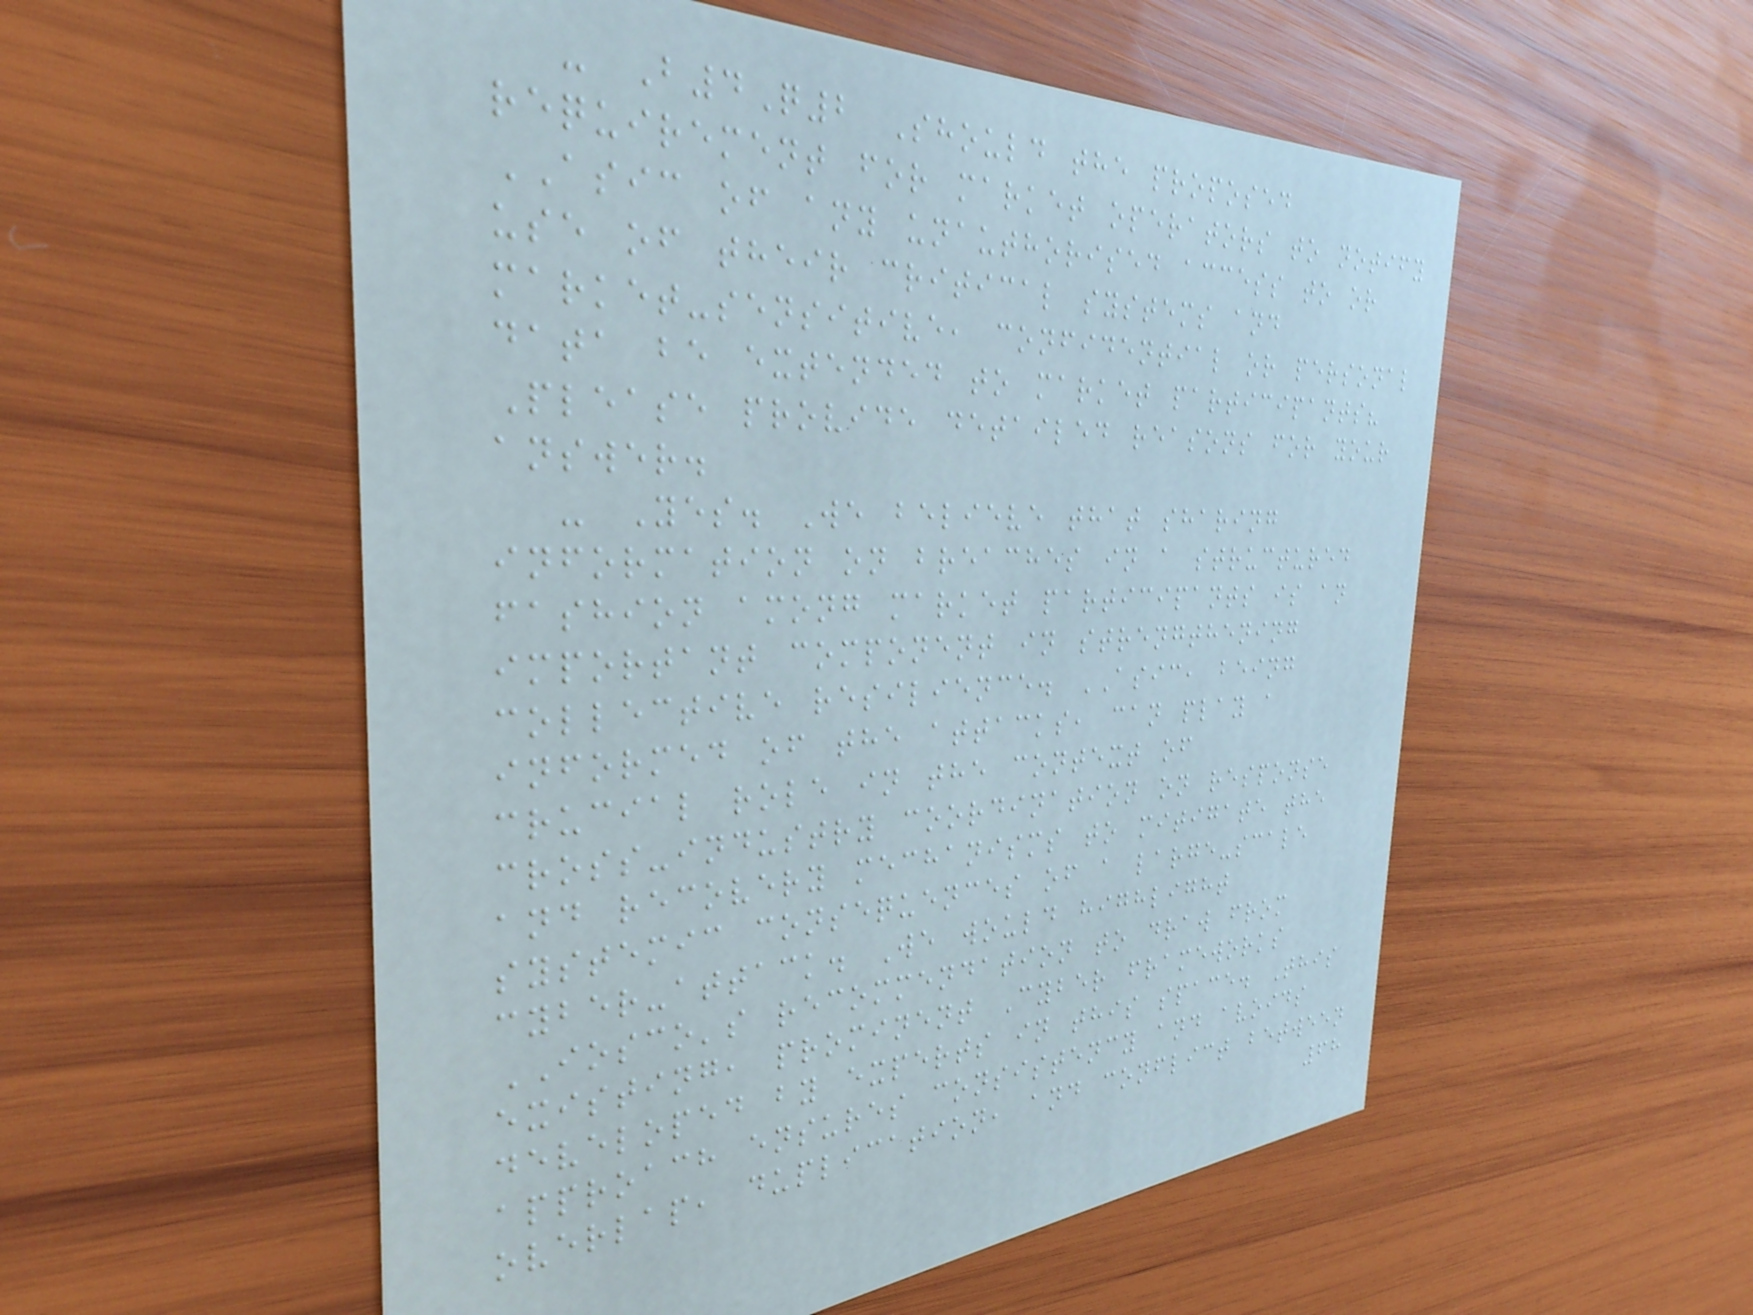- B4Q2 Should the proposed
requirement for market operators to notify
ASIC of any unauthorised access to or
use of their critical systems and
market-sensitive, confidential or personal
data be extended to market participants?
Please provide detailed reasons for your
answer.
- Yes. We believe that sharing
information on breaches in a structured
fashion among market participants is an
important component in strengthening
collective resilience. ASIC, being
informed of the attacks, can play a
crucial role in the context of
cross-industry coordination on response
and recovery mechanisms to mitigate the
systemic consequences of a large-scale
cyber-attack. We would highlight
IOSCO's recommendation to draw from
existing, prominent Cyber frameworks
developed by experts in this space. This
approach ensures consistency and avoids
overlap, duplication, and conflict between
68
